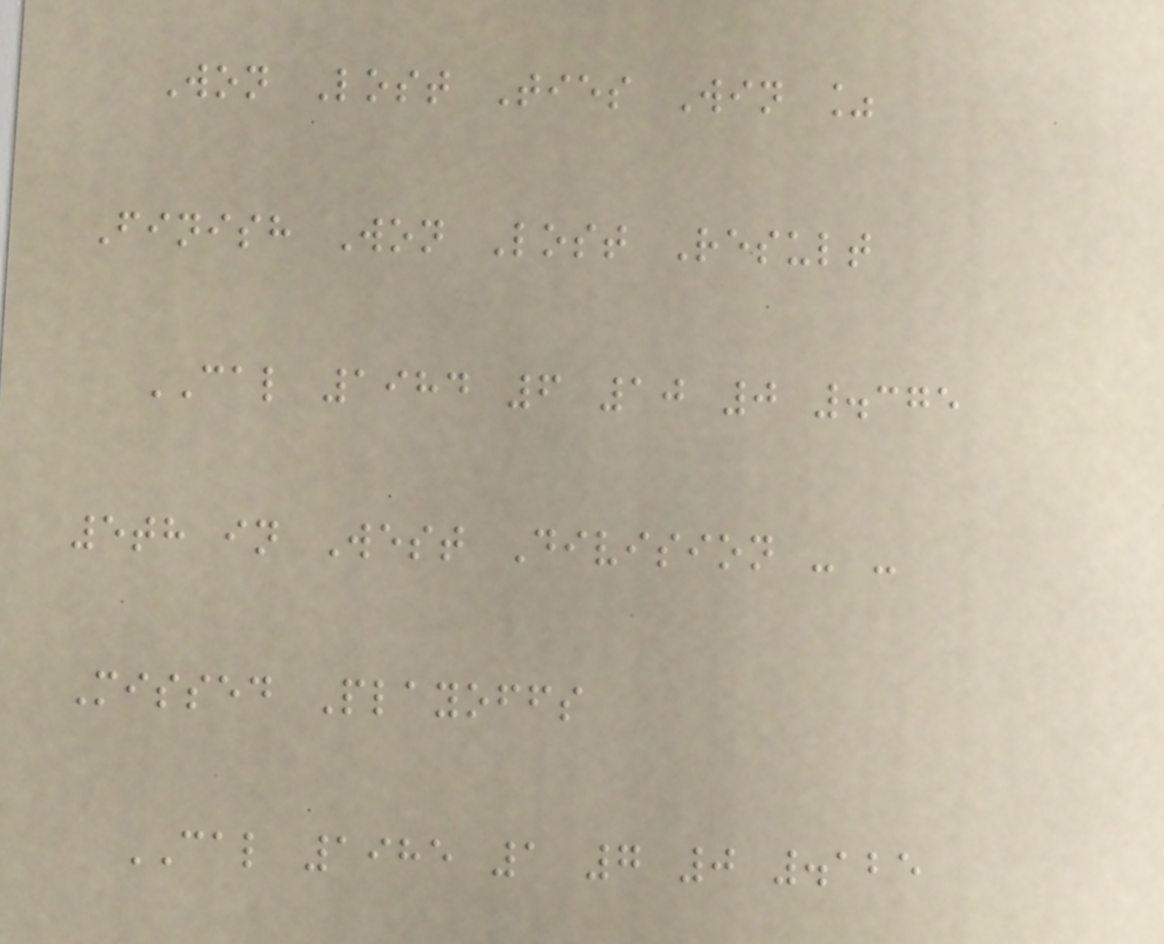Won Lost Ties Win %
Finish Won Lost Result
CAL 1984 6 10 0 .375
5th in West Division - -
Missed Playoffs
CAL 1985 1 7 0 .125
